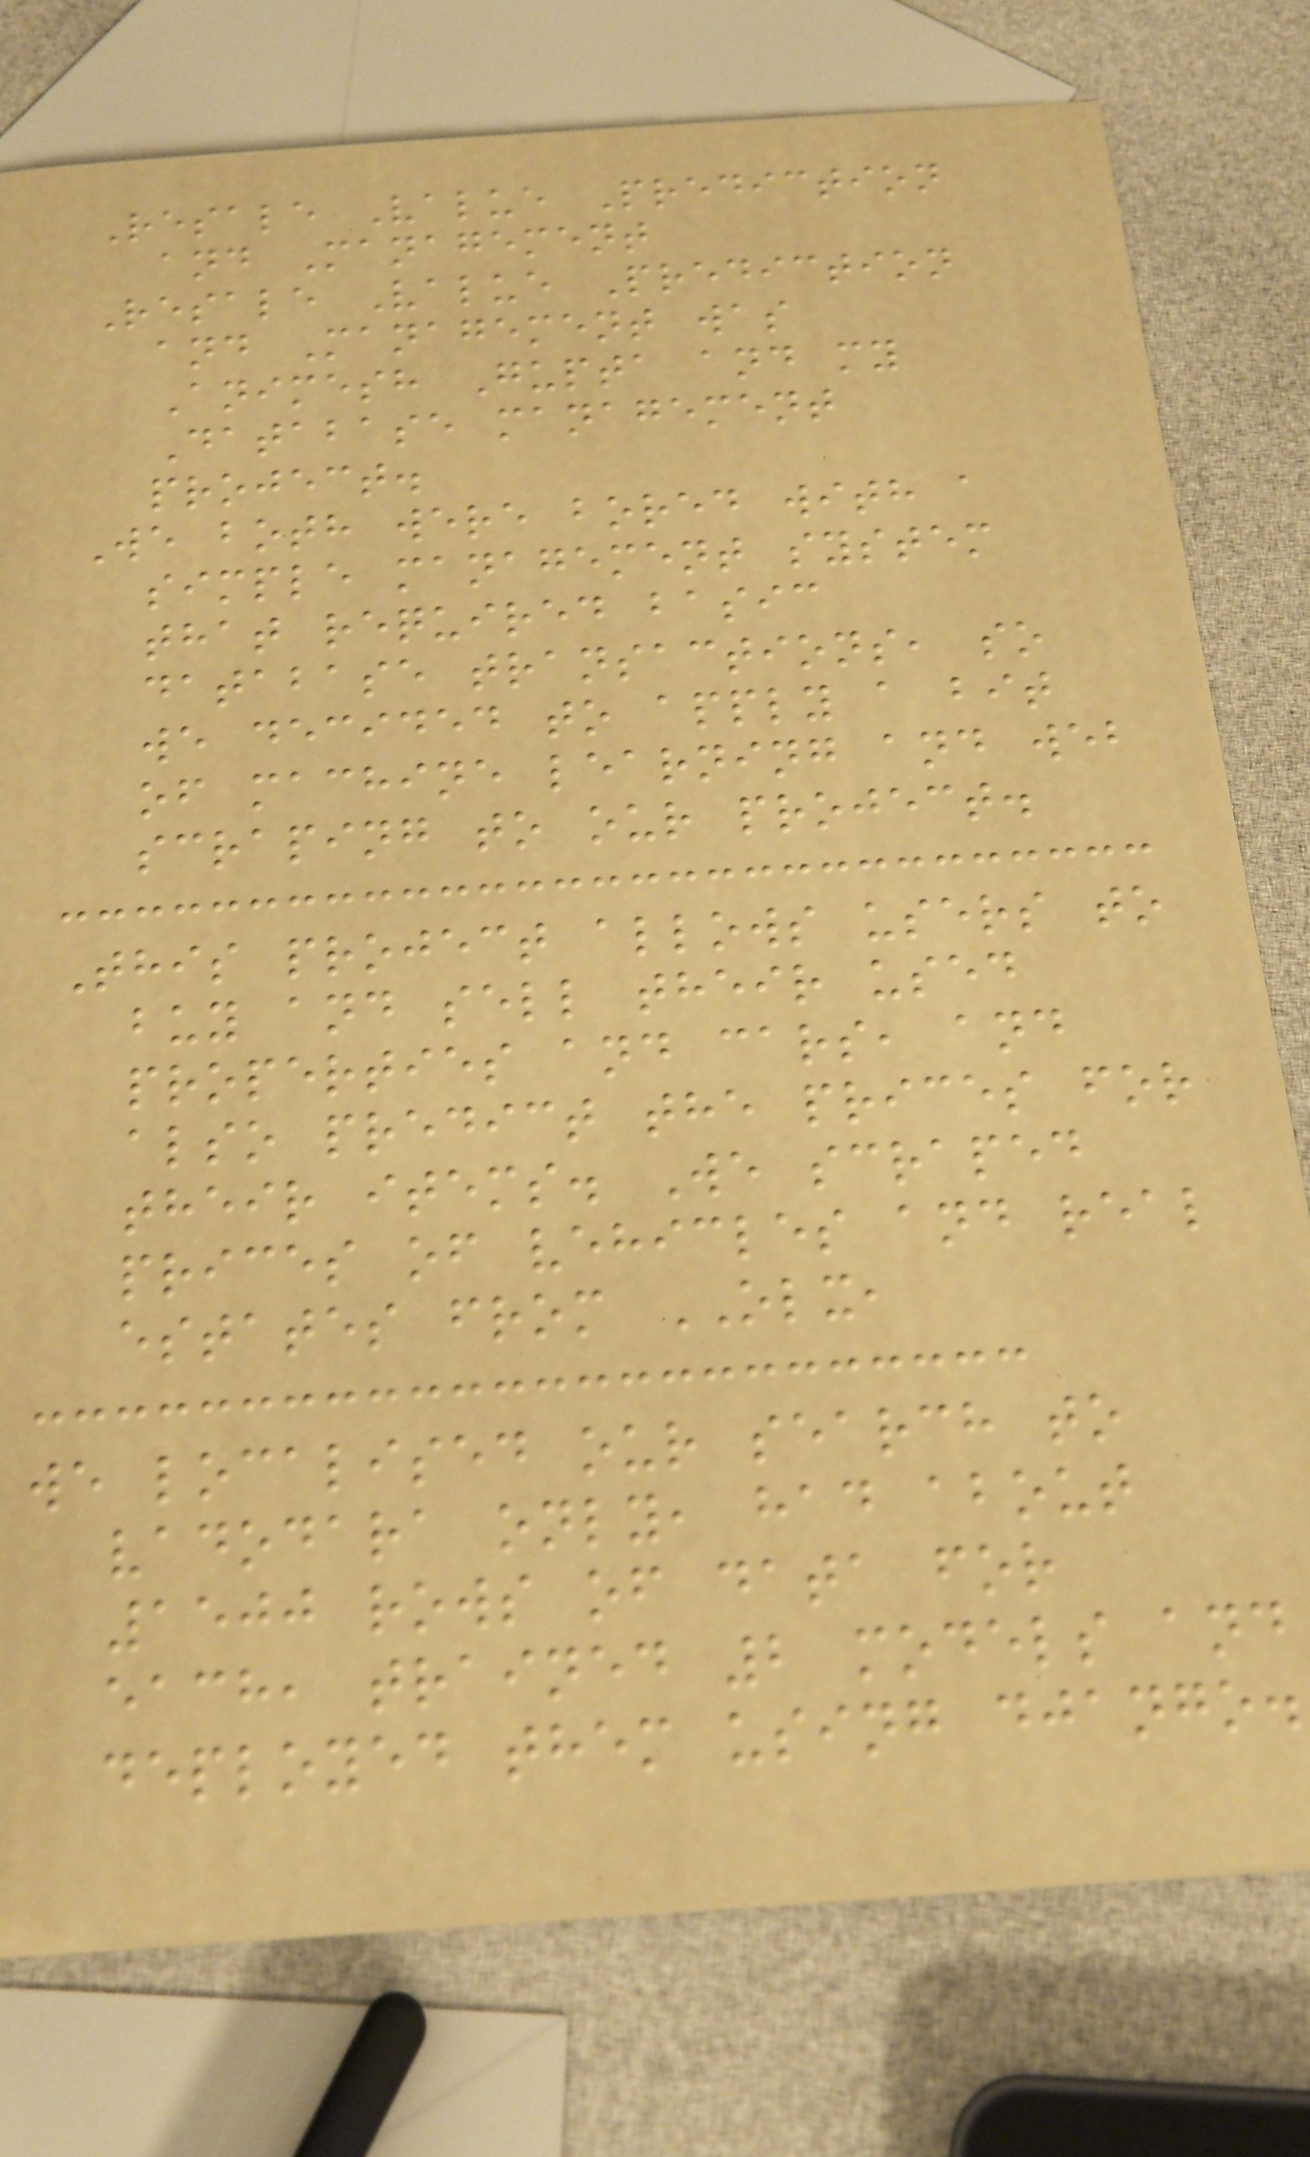Resale Value Prediction
and Management
Resale Value Prediction
and Management was
Animesh Gupta and my
Database management
project.
We both were bored with a
simple management system
that required basic
database transactions, so
we decided to apply a bit
of machine learning and web
scraping to our project.
This project allows users to
buy and sell their used
properties and cars, and
also predict the prices for
their items. We scraped
prices of vehicles and real
estates from OLX,
we localised our search to
vadodara only, had about
1500 rows of data for
each, trained 2 models and
deployed them using django.
